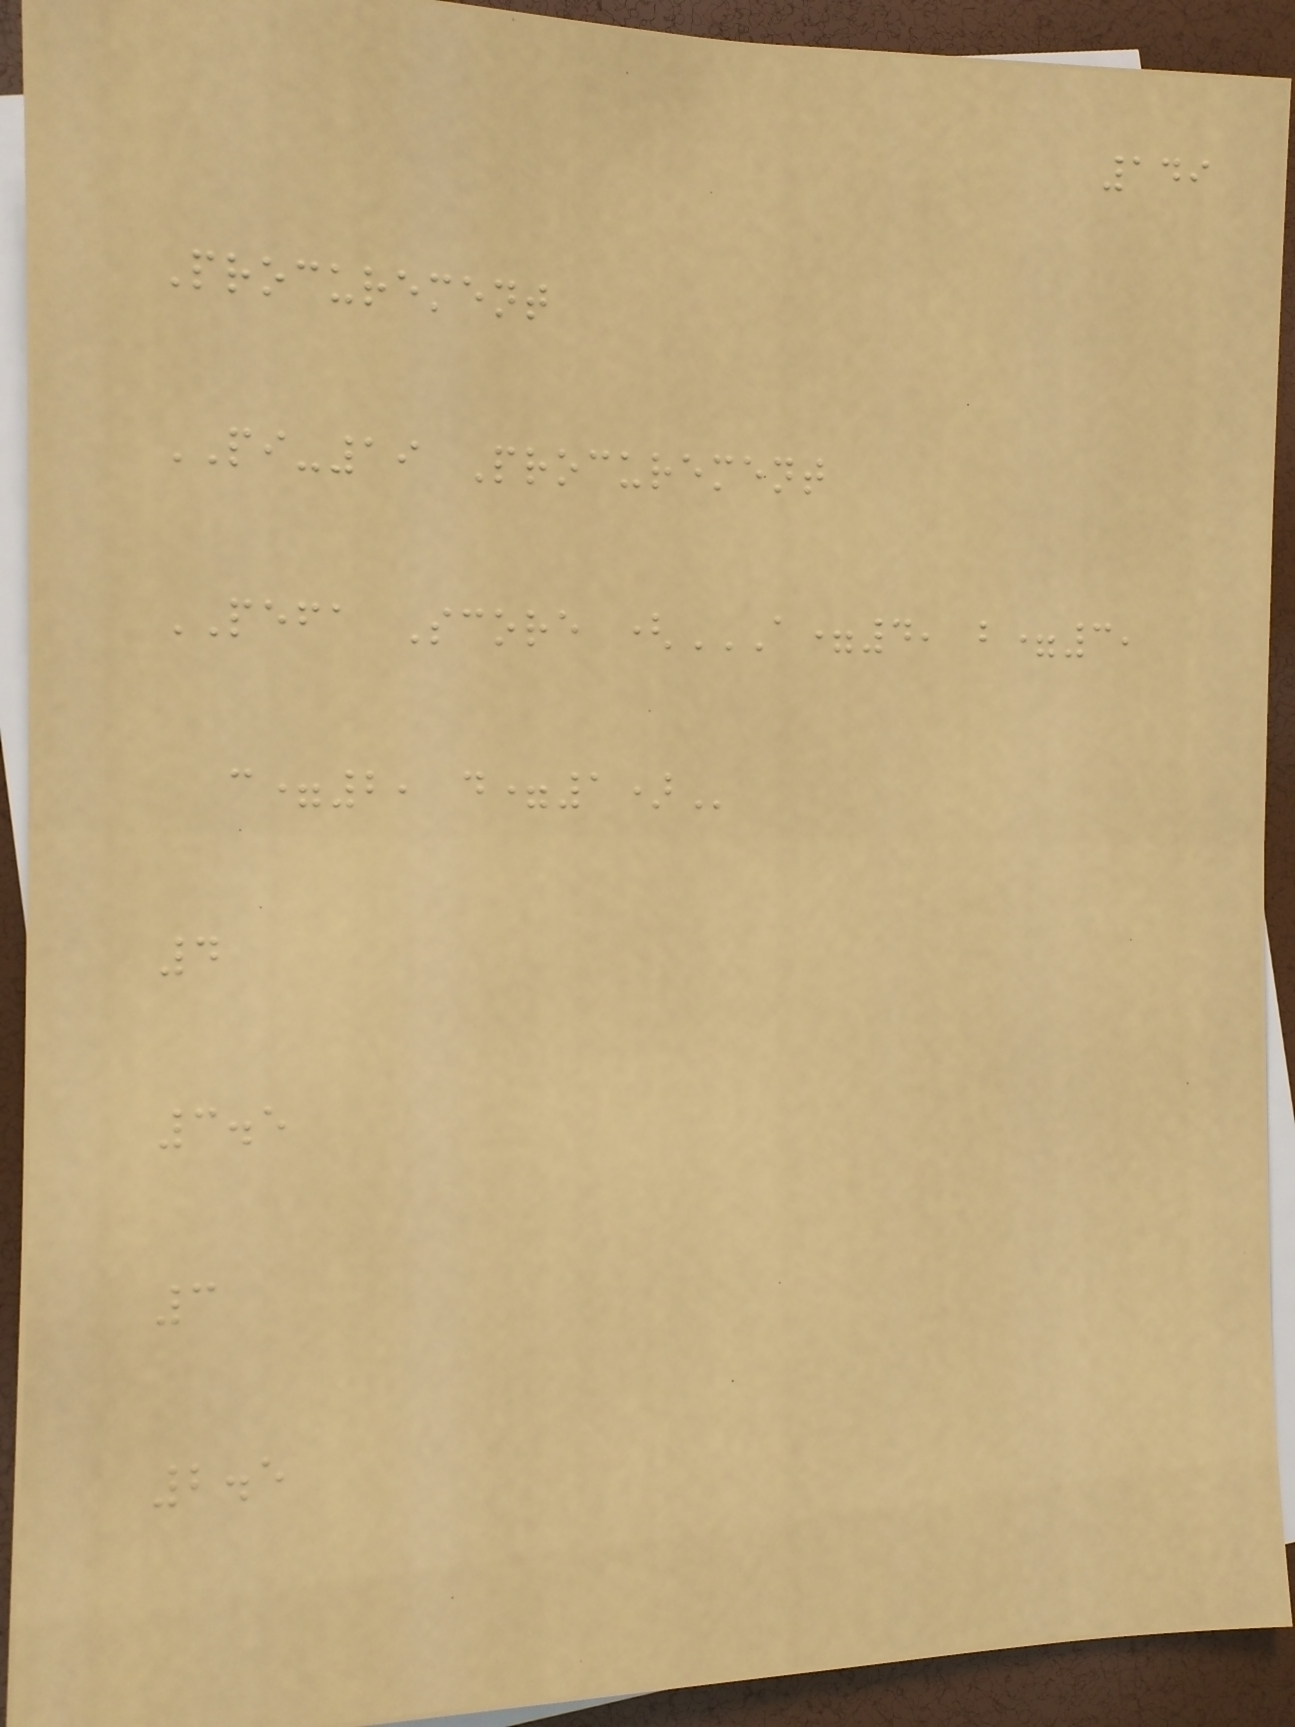149
Procurement
PI-19 Procurement
PEFA Score (A=4, B=3,
C=2, D=1)
4
3.5
3
2.5
